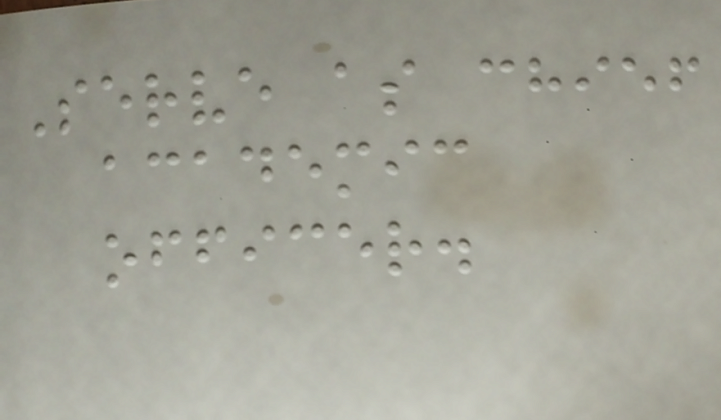Serve as chief
academic
officer.
